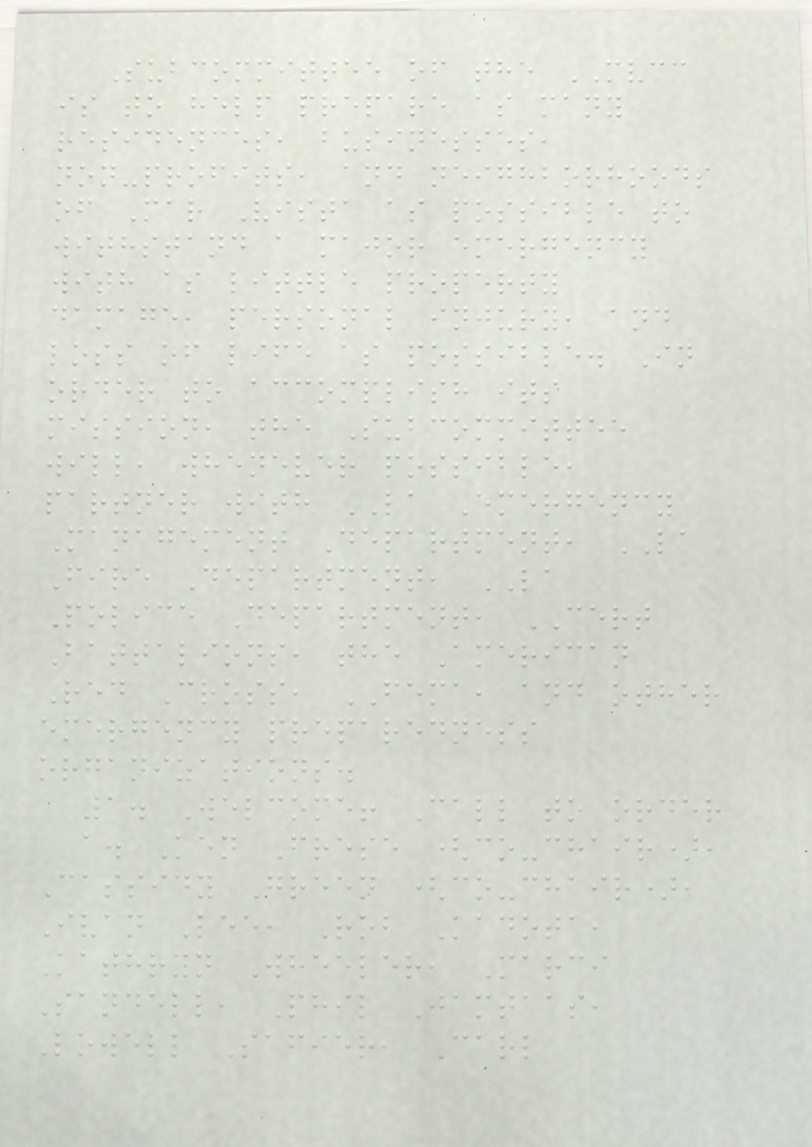Subcommittee of the MVCC
is to help prepare as many
residences, businesses,
non-profits, and neighborhoods
of Mar Vista as possible to
withstand a major emergency
with as little property
damage, personal injury, and
loss of life as possible. In
order to accomplish its
mission, the Subcommittee
will, whenever possible,
partner with LA Emergency
Management Department, LA
Fire Department, LA
Police Department, CERT
Battalions, the American
Red Cross, FEMA, and other
emergency preparedness
organizations.
1. Welcome! Call to order
a. Ken Frese (co-chair),
Cassidy Green (co-chair),
Ivan Lee, Rob Kadota,
Kathryn Wheeler, Marci
Sandell, Phil Jamtaas,
Lowell Safier, Carl
